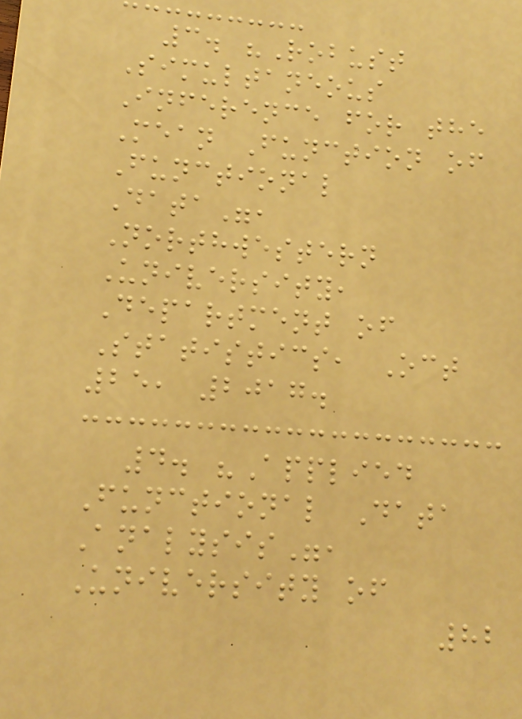3. "Robust
Simultaneous
Inference for the
Mean Function of
Functional
Data",
Northwestern
University,
Department of
Statistics, Oct
25, 2017.
4. "Applied
Functional Data
Analysis",
University of
82
